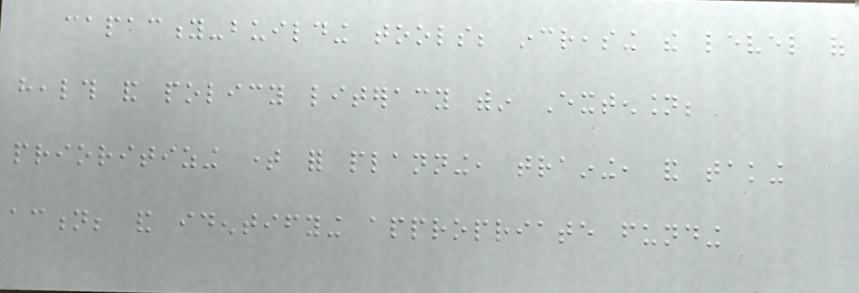capacity-building tools; increasing the level of
health and policy literacy within Extension;
prioritizing time for planning, training, and taking
action; and identifying appropriate funding
